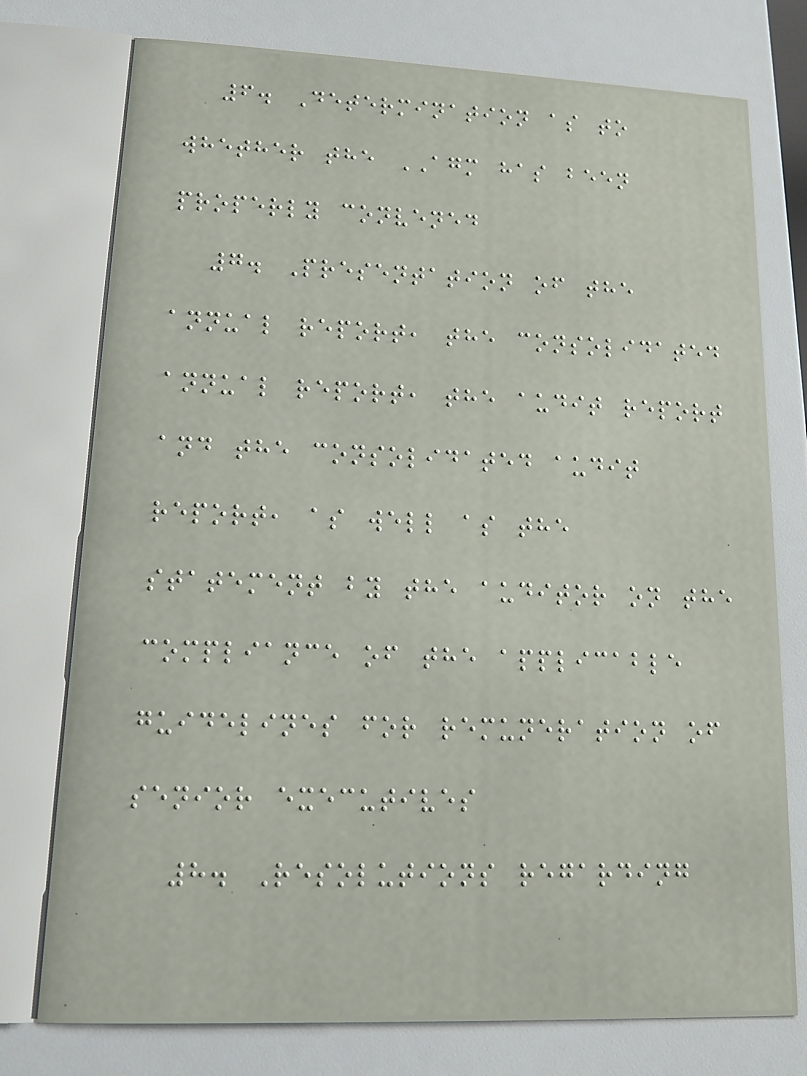6. Determination as to
whether the AGM has been
properly convened
7. Presentation of the
annual report, the consolidated
annual report, the audit report
and the consolidated audit
report, as well as the
statement by the auditor on the
compliance of the applicable
guidelines for remuneration of
senior executives
8. Resolutions regarding
